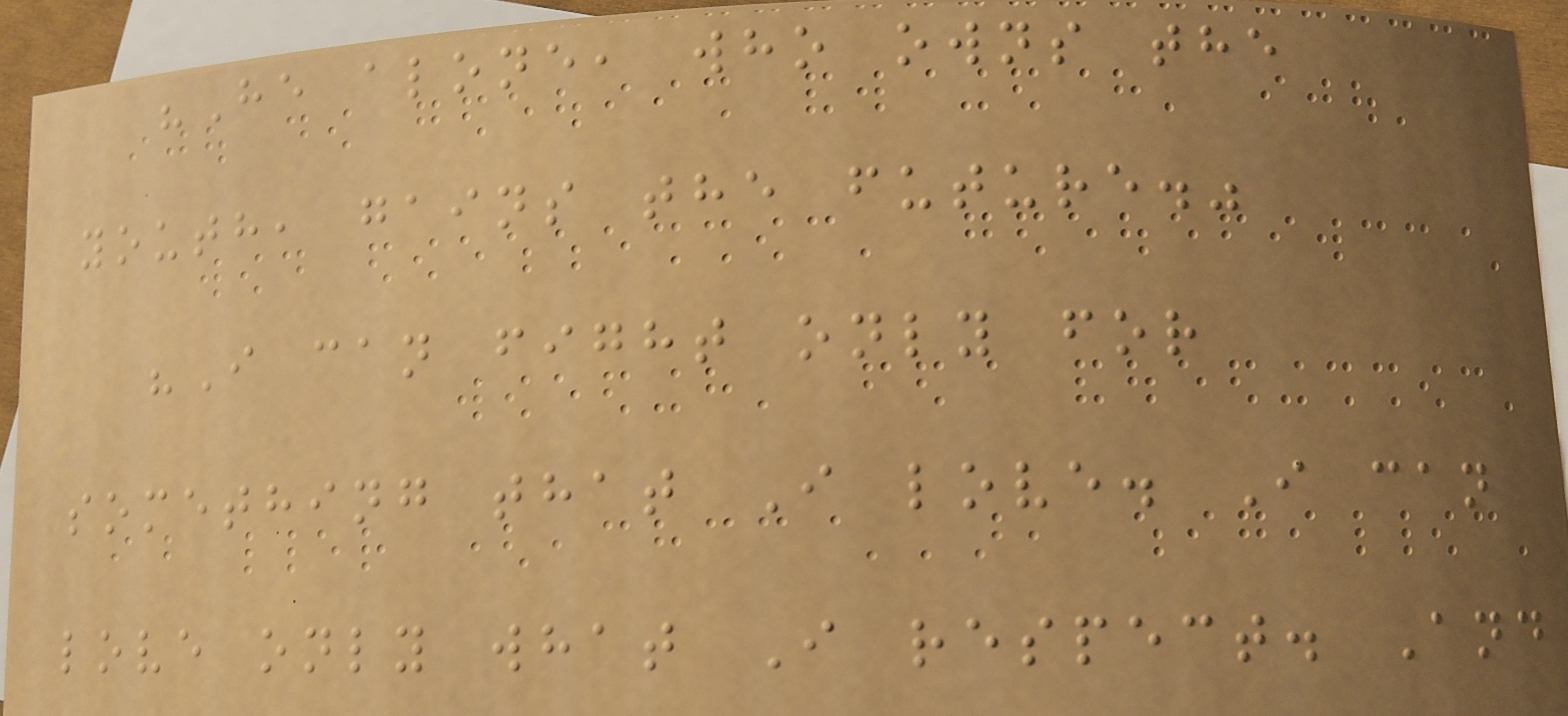"He alone, who owns the
youth, gains the future."
"I can fight only for
something that I love. I can
love only what I respect. And
